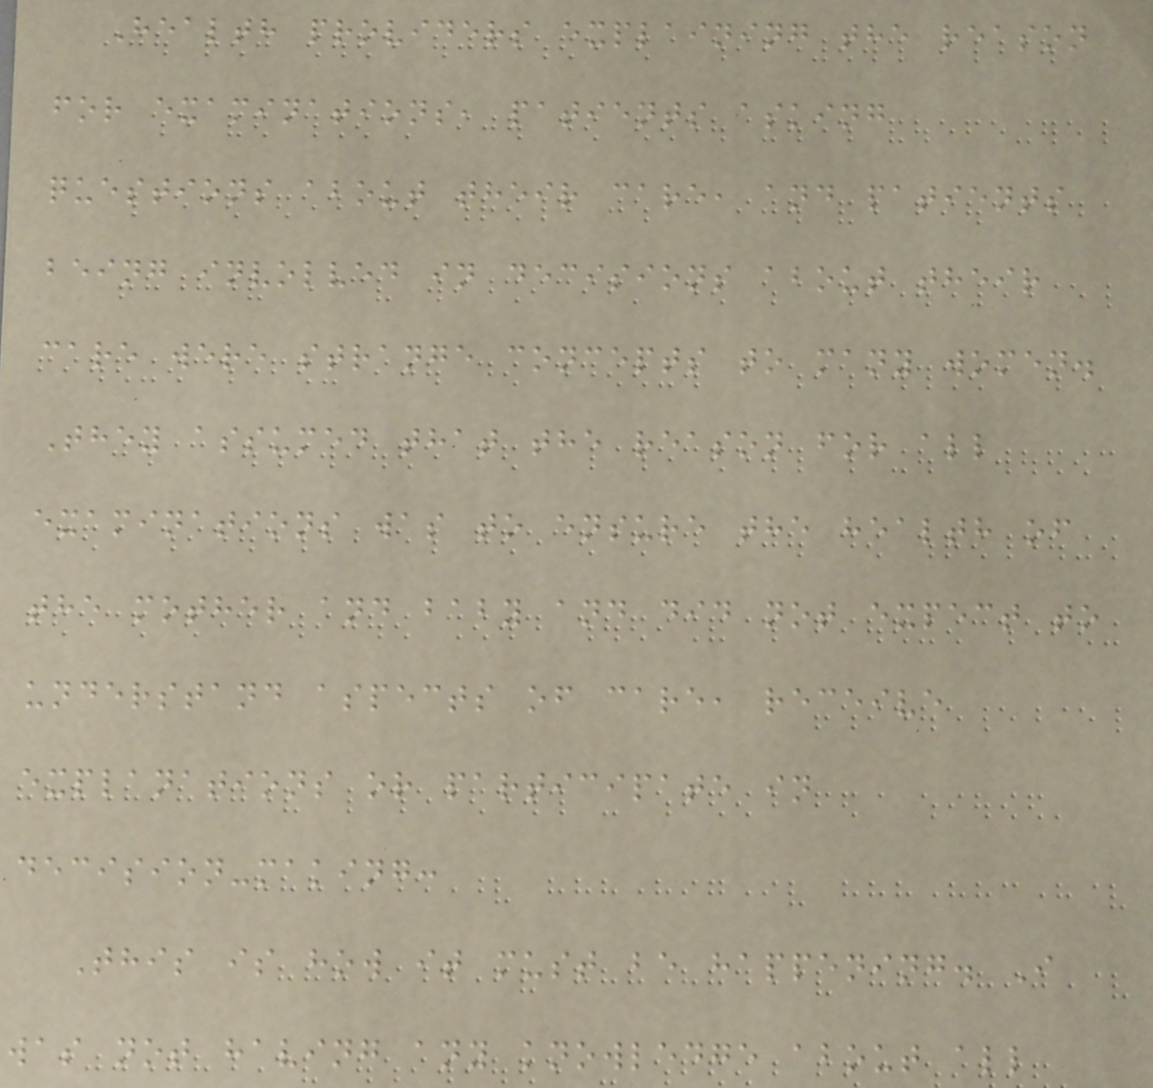Health providers explaining the reason
for examinations, patients asking
questions about their care, and patients
being involved in decisions about their
care were strange concepts to many women.
They assumed that the reason for all
examinations was to ensure the health of
the mother and baby and did not expect to
understand aspects of care, receive
explanations or participate in
decision-making:
This is how it must be happening. I
was not having any knowledge about all
